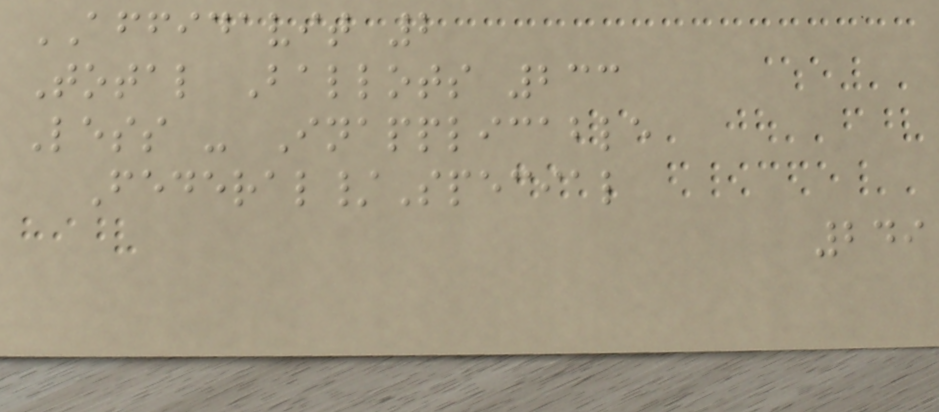AFFIDAVIT 2
Total Ballots 233
Less - Inapplicable
Federal/Special
249
